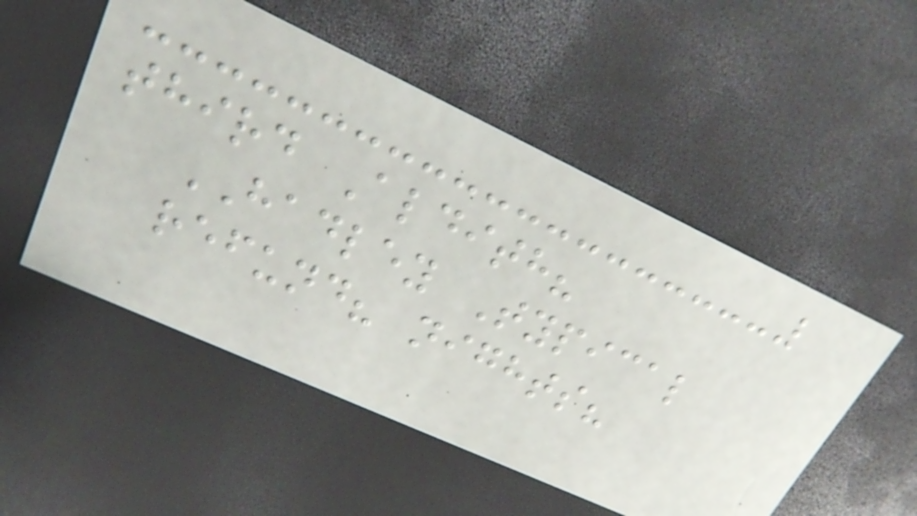third Aldith?
HADLEY Typical
refund? nights?
